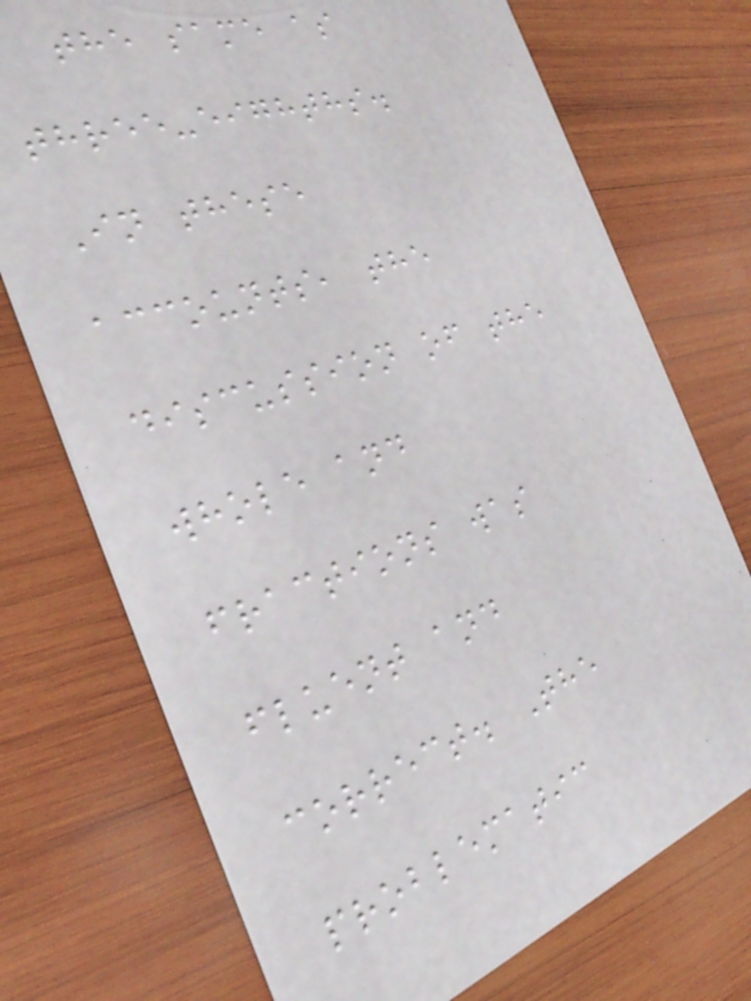the same as
three-eighths.
In these
accounts, the
discussion of the
whole and
fractions was
fluent and
correct. The
problematic
